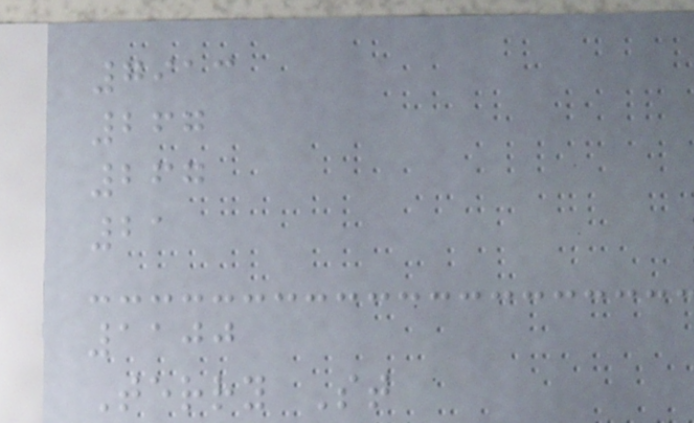7913
267
267
21
1100
Terry St
